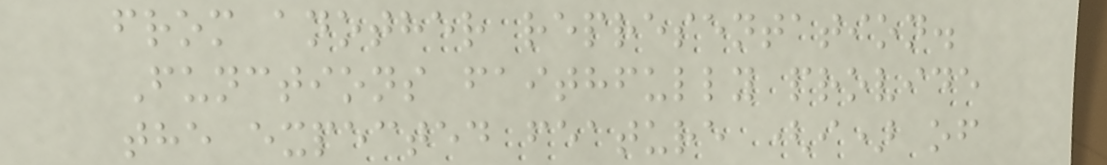from another representation.
Functions faithfully provide
the expected feature (i) of
